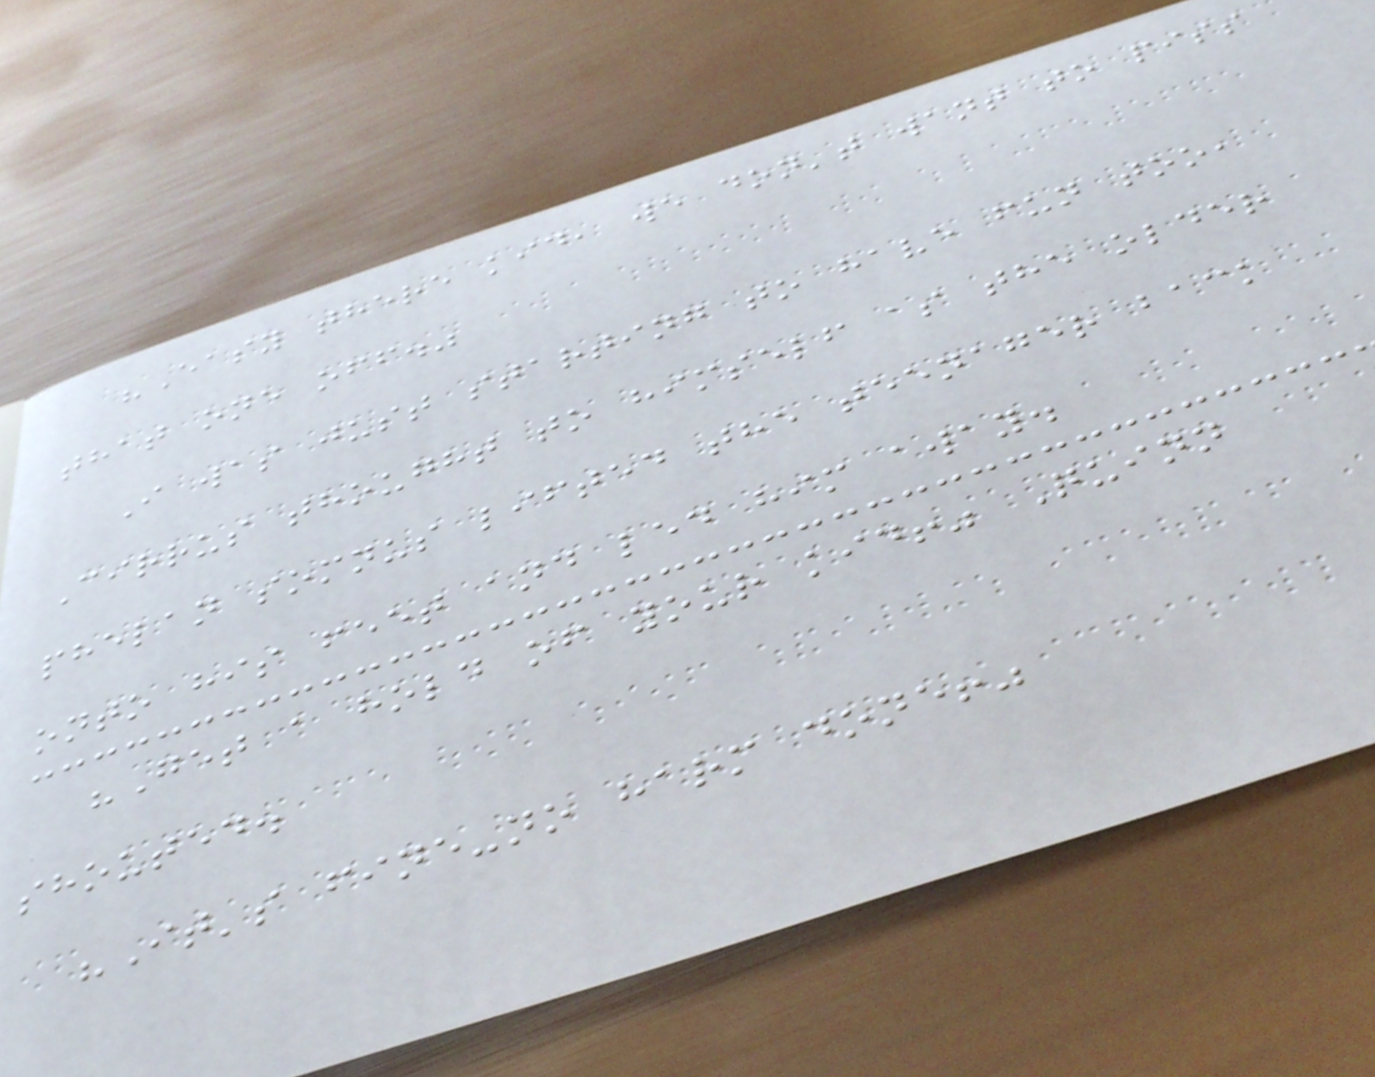"Easy there kid, we don't want to piss
that one off."
I was just starting to have fun too,
Cirrus thought to himself as the older
phelan somnus lifted the teenager back
onto his feet and led him away.
"Get a hold of your kid!" Quinn
shouted.
"It's fine-no harm done!"
